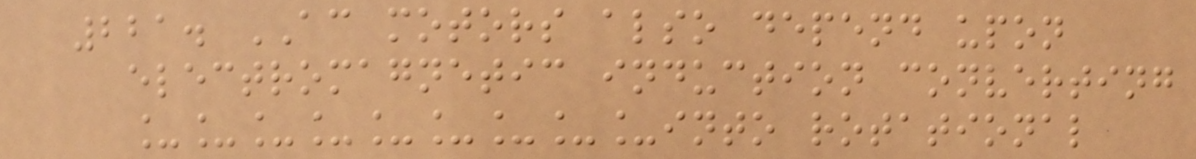221. AC motors also depend upon
electromagnetic induction converting
_________into rotational
